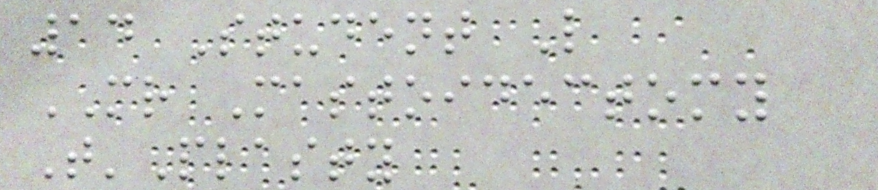14 Student L
MR Mastoidectomy
T'Plasty
